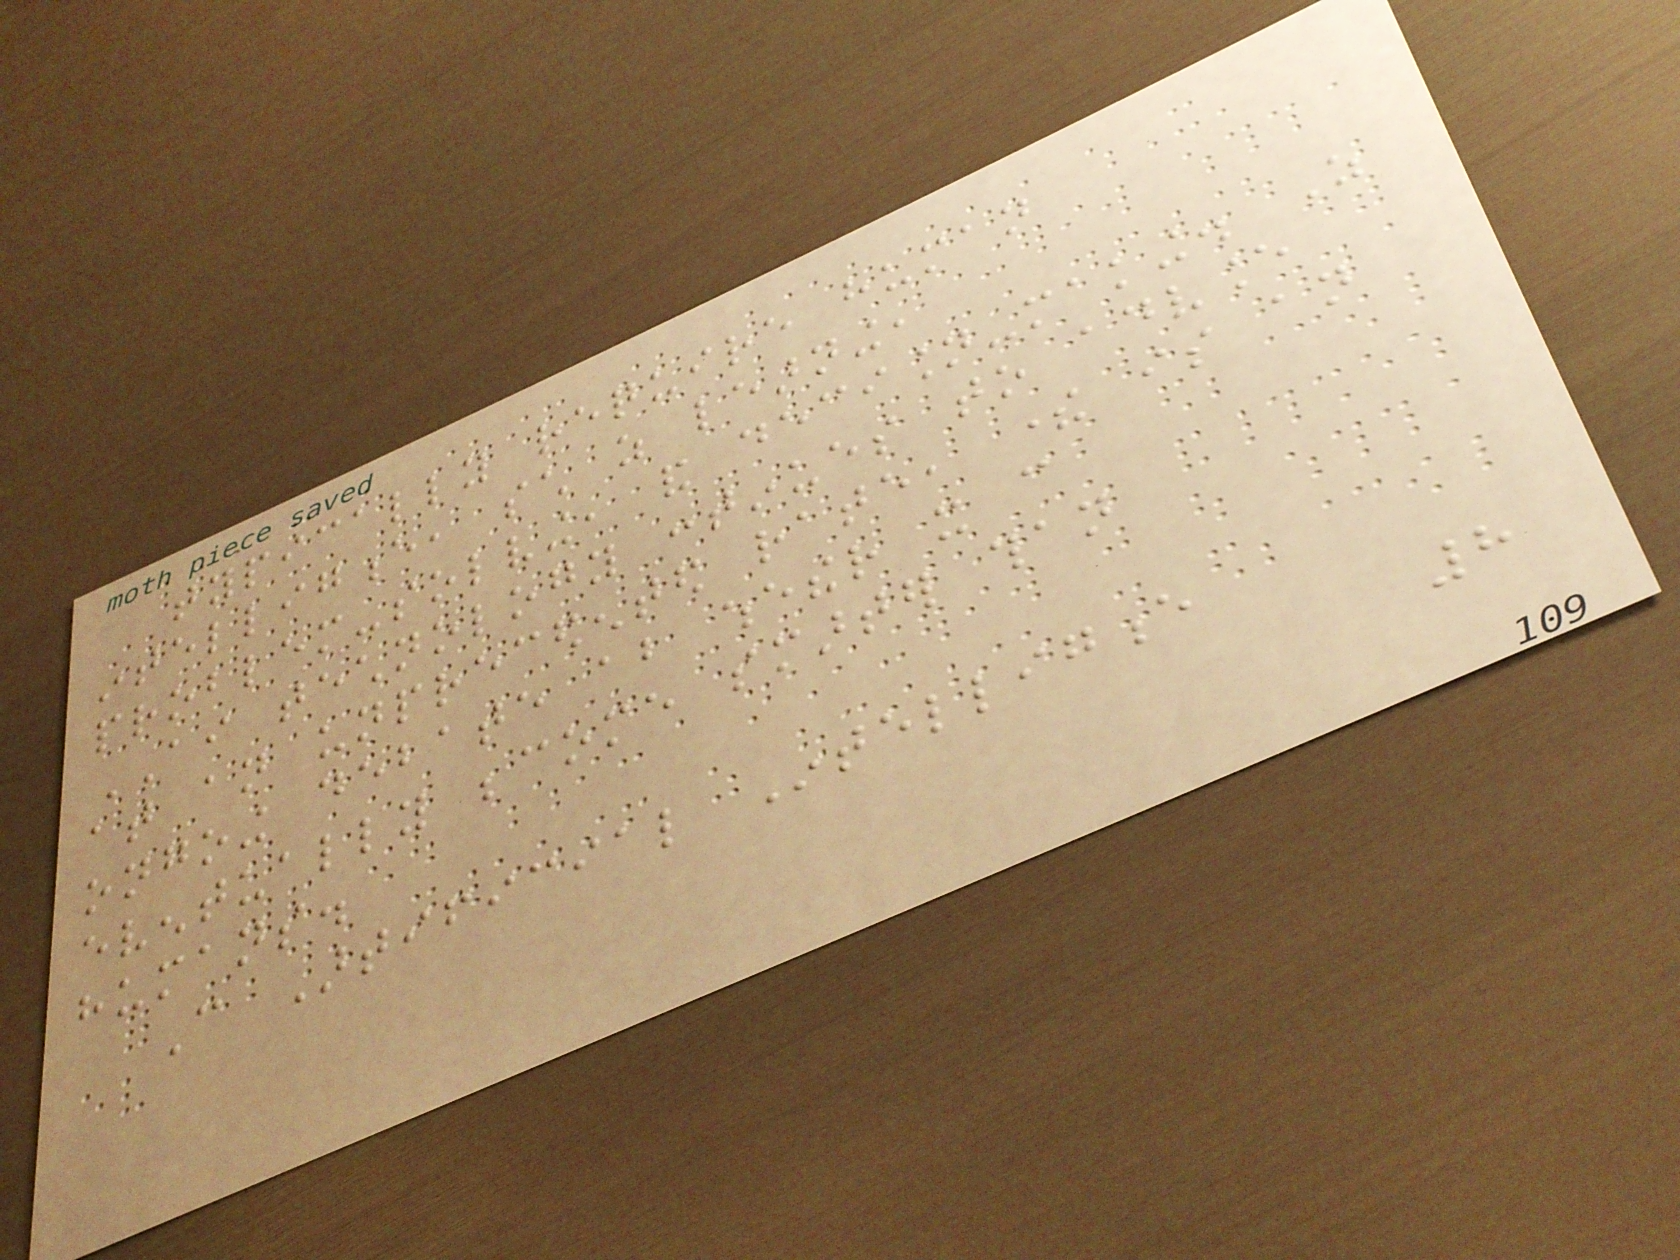typically require human
intelligence, such as learning,
problem-solving, and decision-making. As
AI technology continues to advance
at an unprecedented rate, there is an
ongoing debate about whether it can
eventually become smarter than
humans.
Can Artificial Intelligence
8
